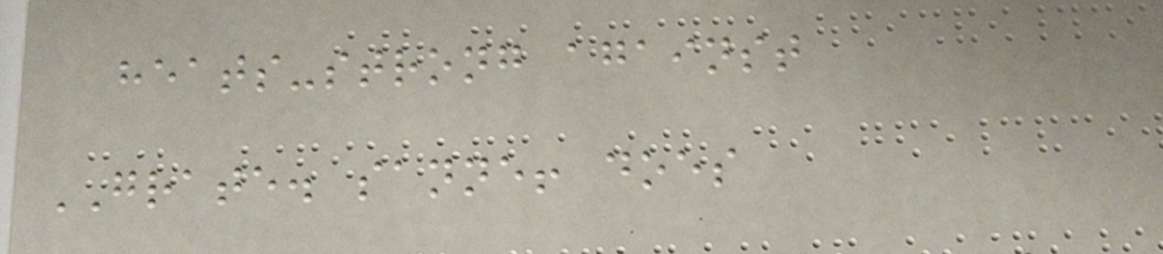heats-strong against
GRATE. sanne! does
